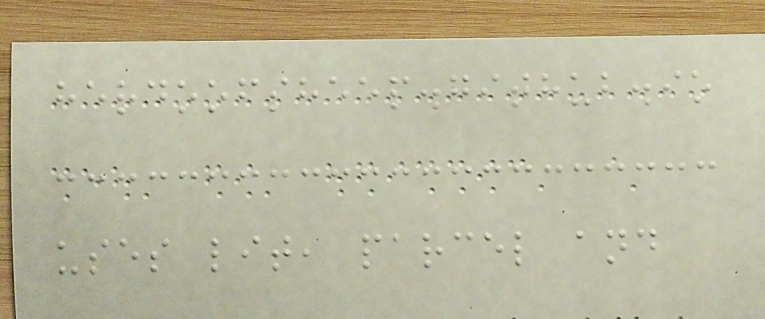herdoofsheep.github.io
uses lit, parcel and
